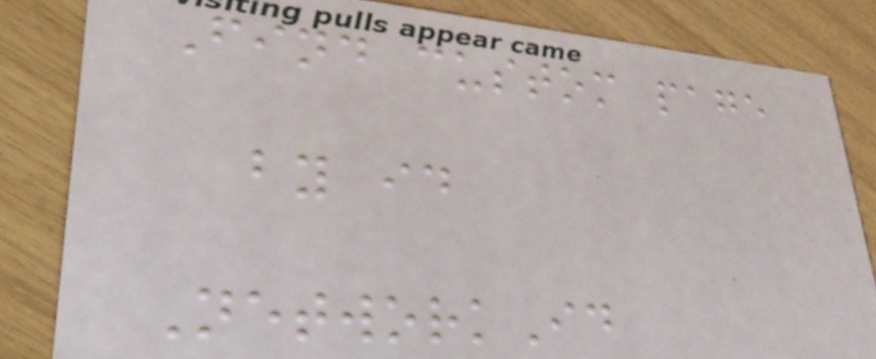Find custom page
by id
NetworkId
